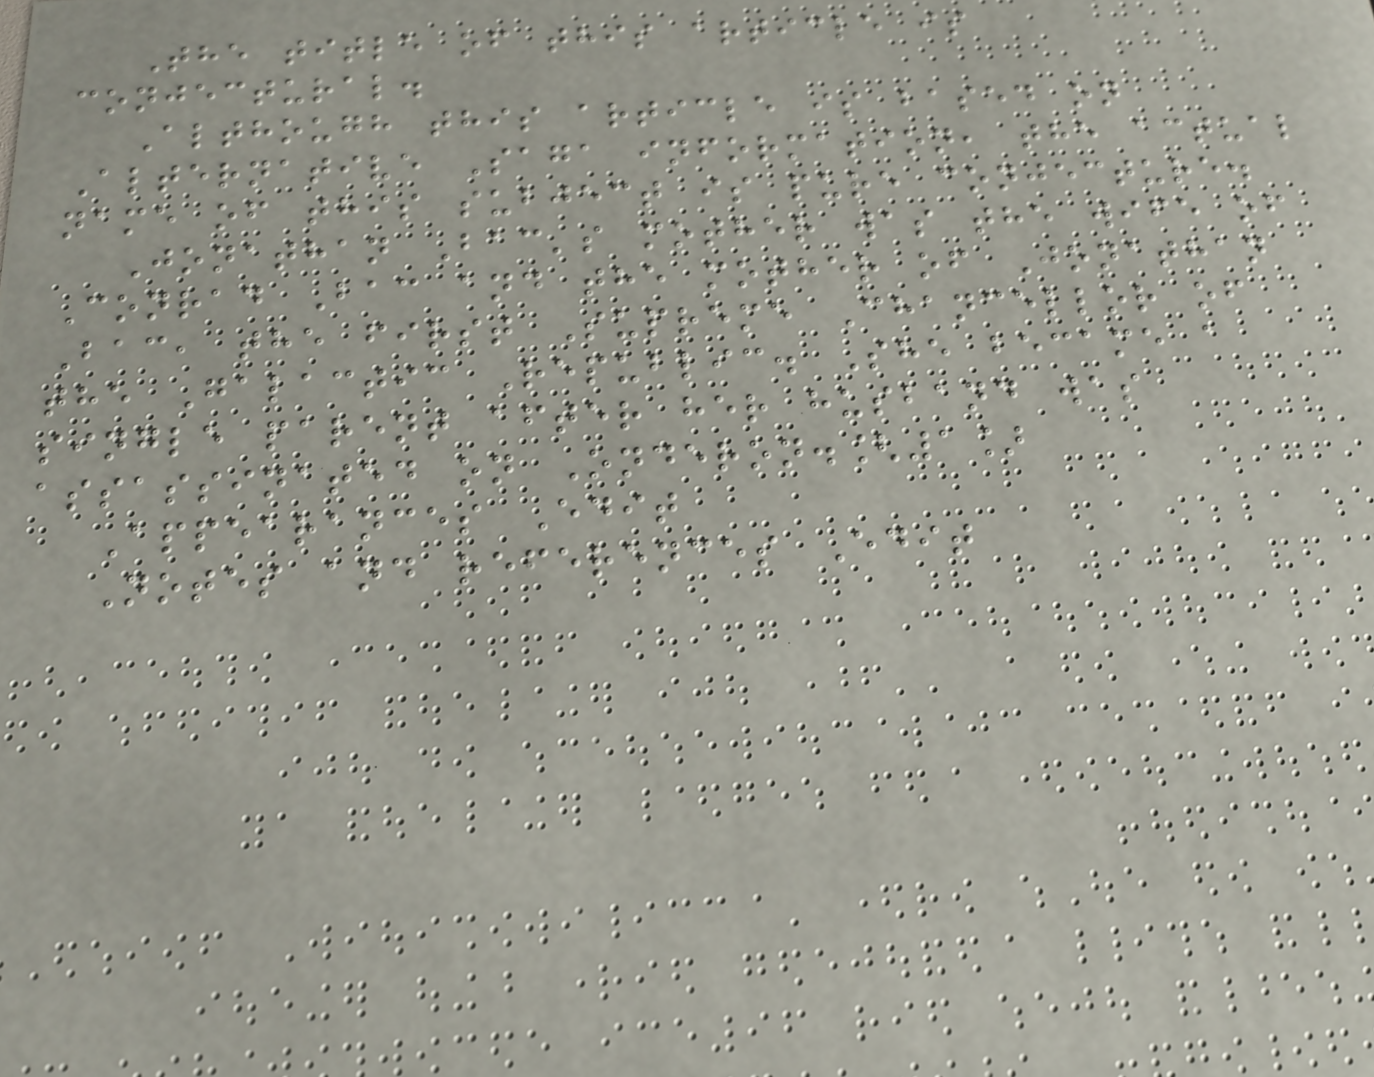The title of this article is
conjectural.
Although this article is based on
Alternative Saga information, the actual
name of this subject is pure conjecture.
Jonathan Bac's mother was the wife of
Conrad Bac and the mother of Jonathan
Bac, the first Supreme Chancellor of
the Galactic Republic. She became a
single parent after her husband was
assassinated on Onderon.[1]
Appearances Edit
Notes and references Edit
